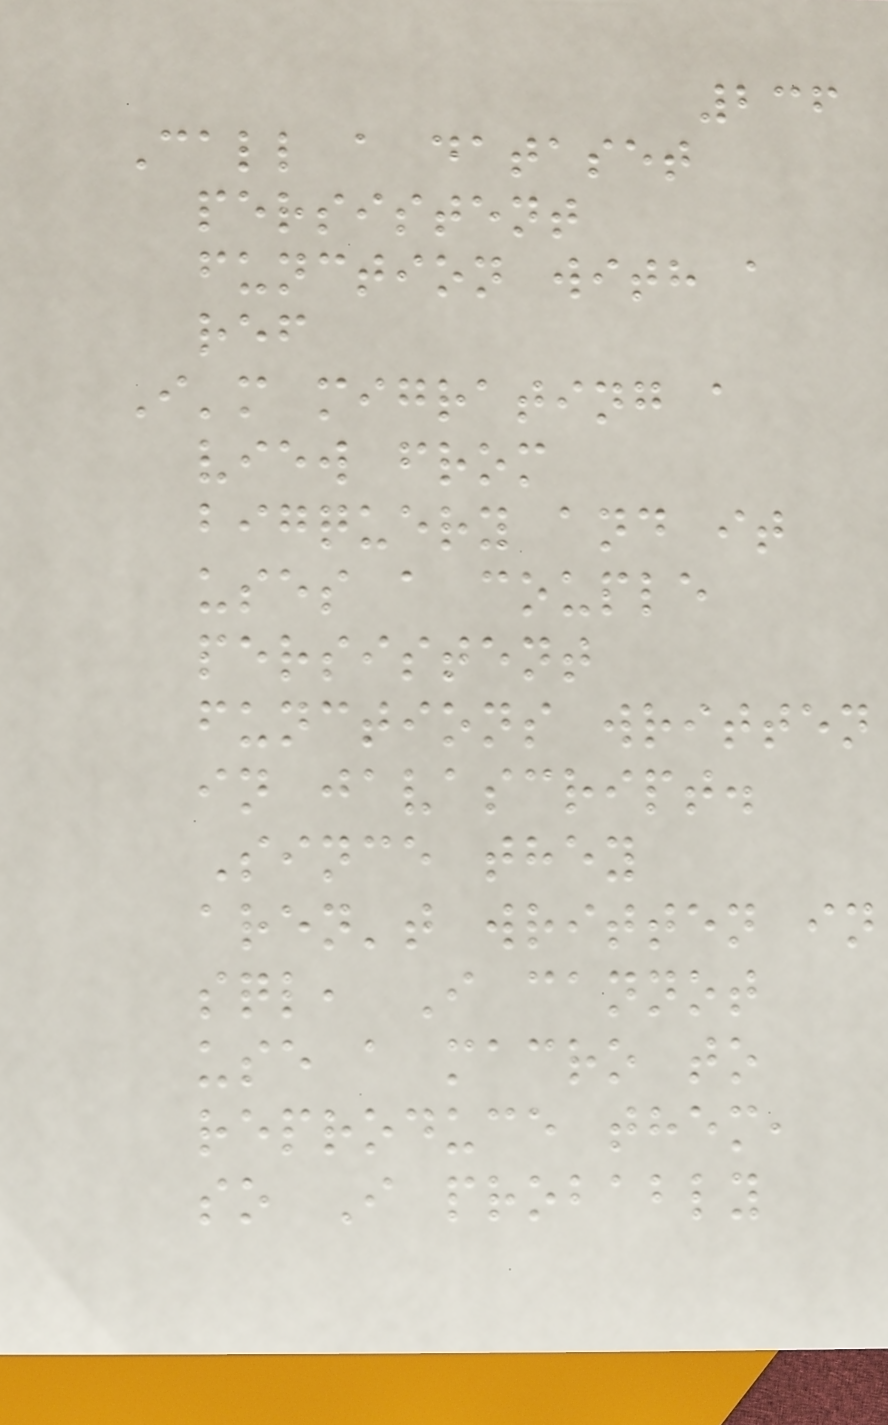236
Call a dataset
persistent
function with a
ref
I'm migrating a
view from
bigquery and it
uses a couple
persistent
functions written
in javascript.
Since they
aren't written in
sql, I cannot
use a macro to
reproduce them,
so I probably
